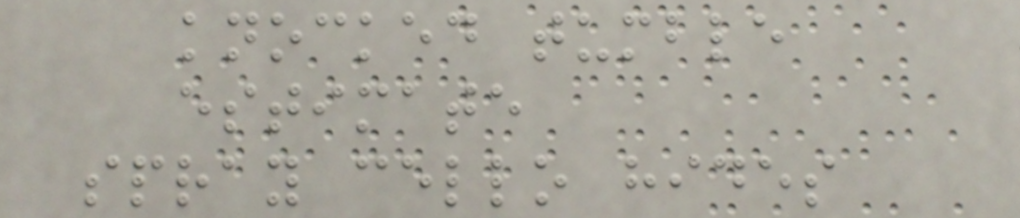knocked tumble
estimate
spray cello hides
